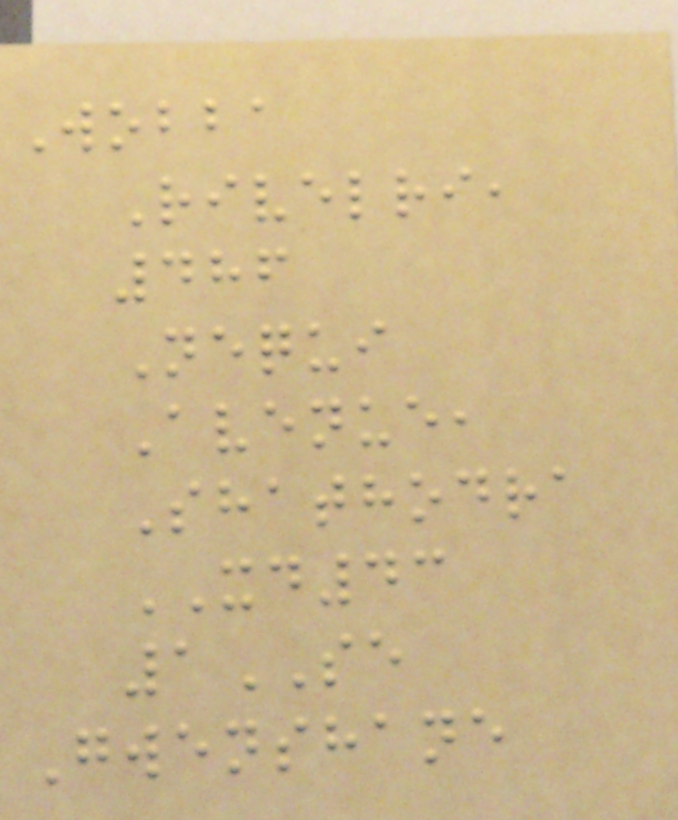Wobba
Rivelri,
486
Nequi
Avenue,
Shathodra
XD43
1SE
Gwenshane
